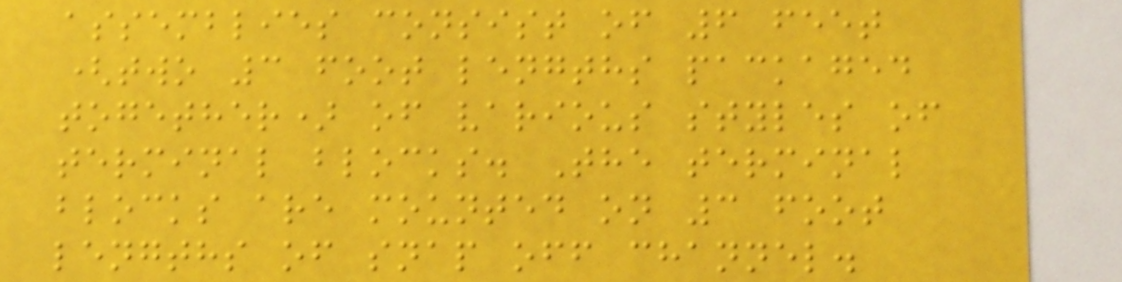assemblies consist of 6 feet
(two 3 foot lengths packaged
together) of various styles of
terminal blocks. The terminal
blocks are mounted on 3 foot
lengths of snap off channel.
